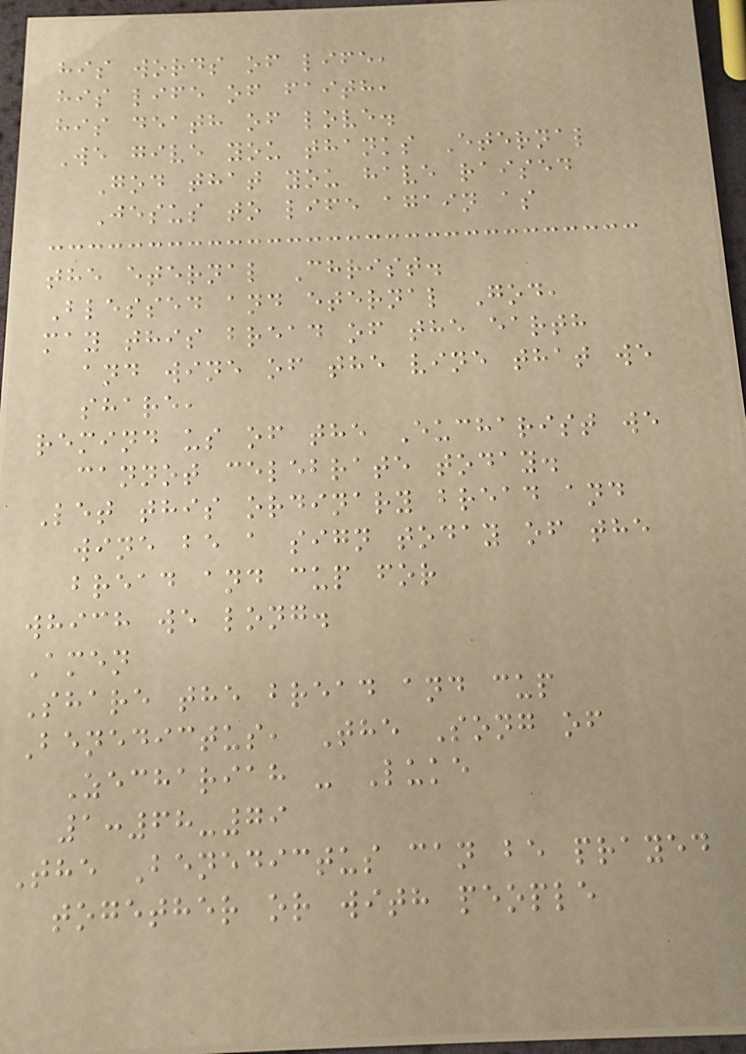his words of life,
his life of faith,
his death of love.
We give you thanks Eternal
God that you have raised
Jesus to life again as
the eternal Christ.
Blessed and eternal God,
may this bread of the earth
and wine of the vine that we
share,
remind us of the Eucharist we
cannot celebrate today.
Let this ordinary bread and
wine be a sign today of the
bread and cup for
which we long.
Amen
Share the bread and cup
Benedictus, The Song of
Zechariah - Luke
1:68-79
The Benedictus can be prayed
together or with people
